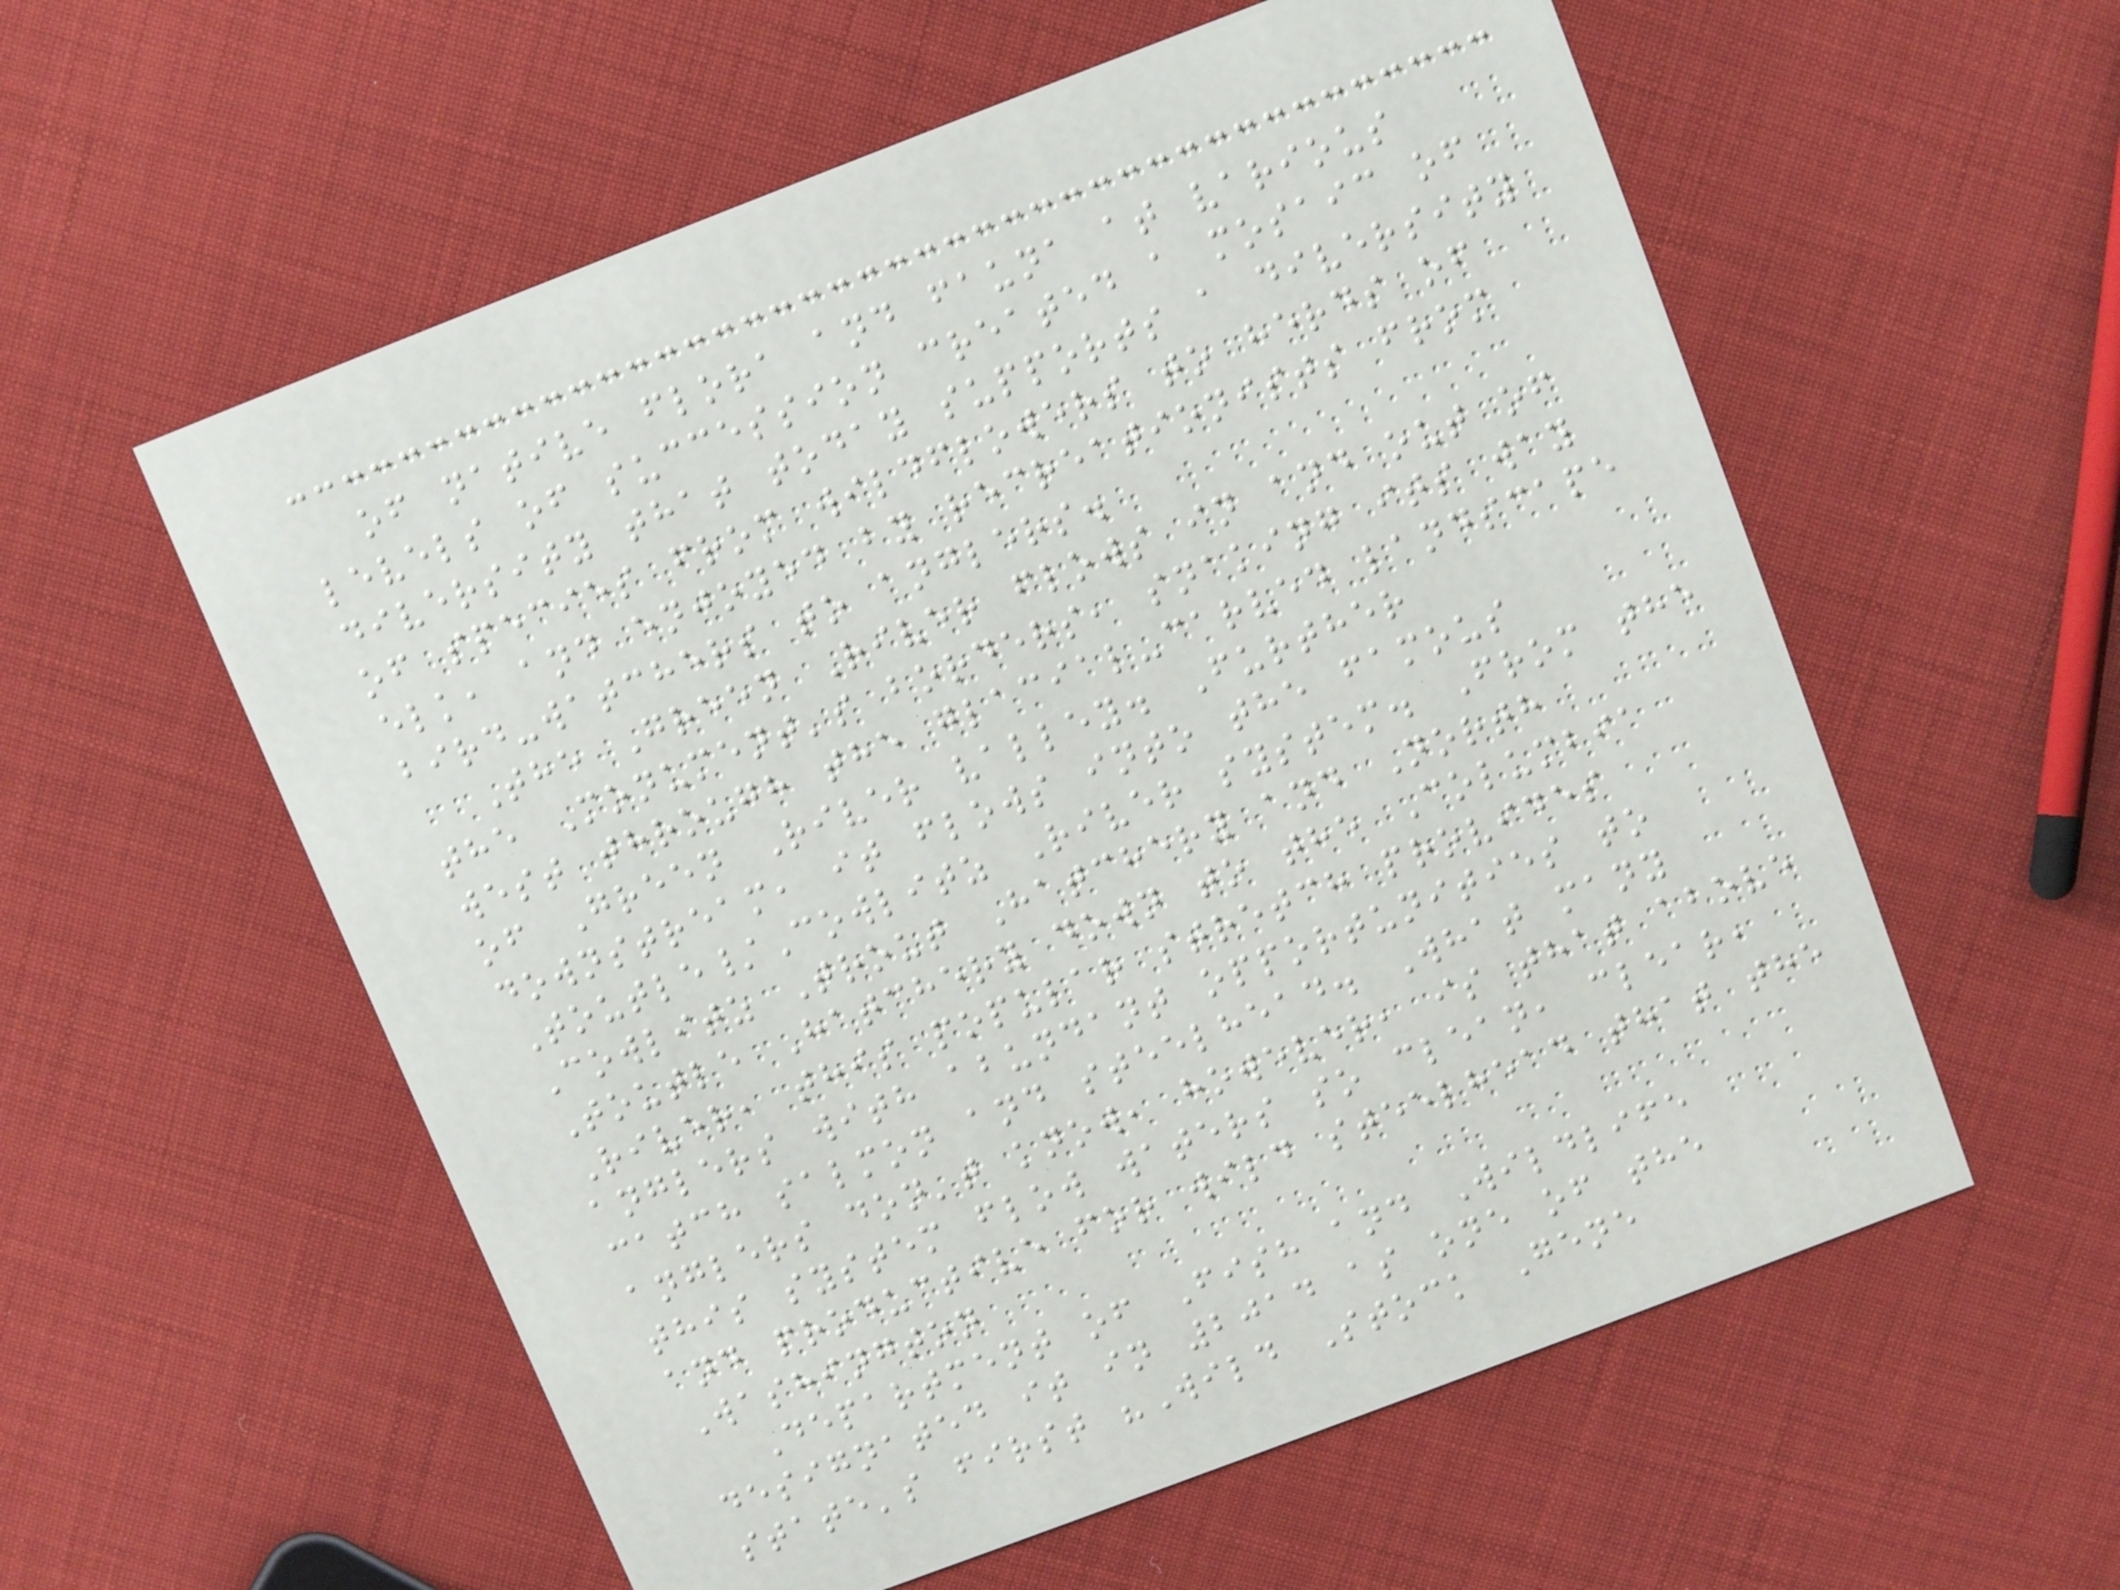of native flora and fauna at various
levels of succession created a mosaic of
diversity that today supports a diversity
of species from wildflowers to herds of
elk, and enjoyed by recreationists from
bird-watchers to anglers.
The Green River flows in and out of
the Monument's borders, snaking its way
west through the glacial-carved landscape
of Green River valley. Further
downstream, it flows into the famous
Toutle/Cowlitz River system. From the
Cowlitz Trout Hatchery and North
Toutle Hatchery down to the Columbia
River, this popular stretch provides
anglers with abundant opportunities to
catch salmon and steelhead. What many
anglers don't know, however, is that above
this system flow waters so clean, clear,
and productive for wild steelhead that the
Washington
Department of Fish and Wildlife
designated it in 2014 as one of the
state's first "Wild Stock Gene
